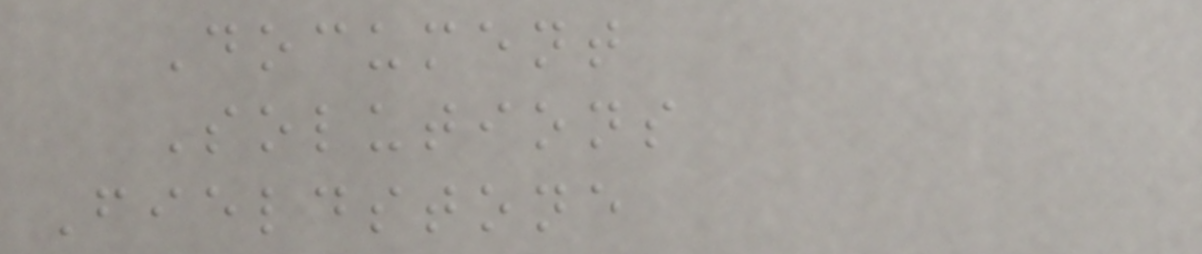Document
Solutions
Fieldstone
